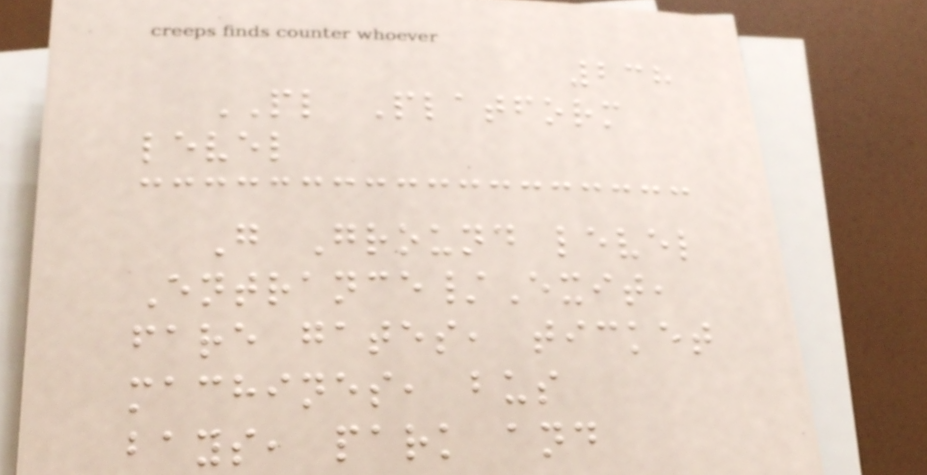238
PL Platform
level
G Ground level
Entrance/Exit,
fare gates, ticket
machines, bus
bays, park and
